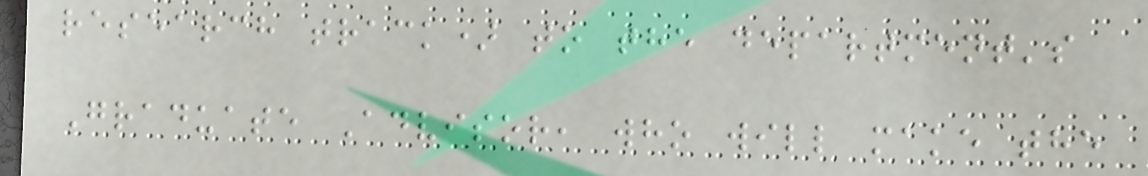research track) to the department's
Graduate Advisor, who will make the
